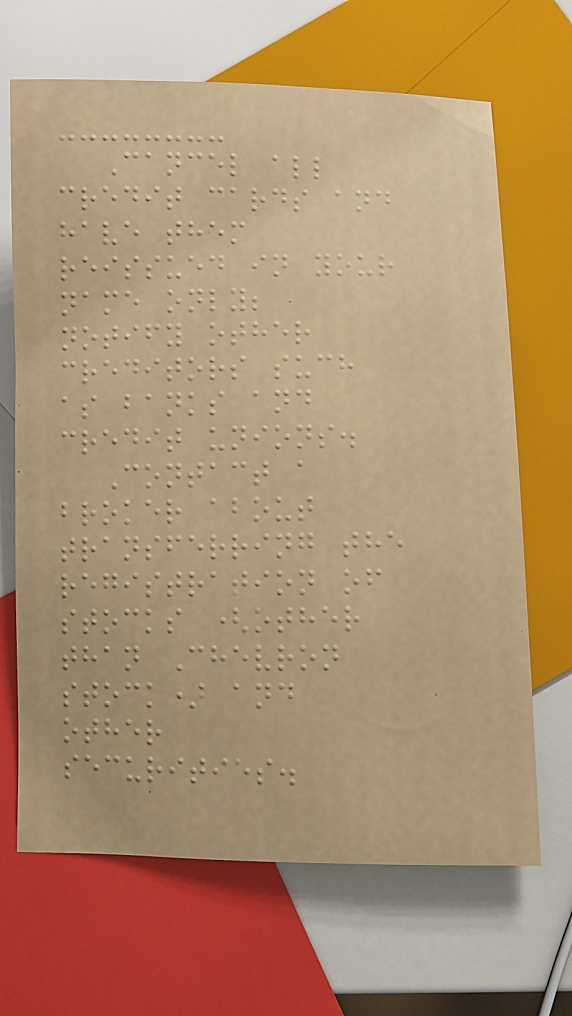Cancel all
credit cards and
have them
reissued in your
name only;
notify other
creditors such
as banks and
credit unions.
Contact a
broker about
transferring the
registration of
stocks (other
than Chevron
stock) and
other
securities.
